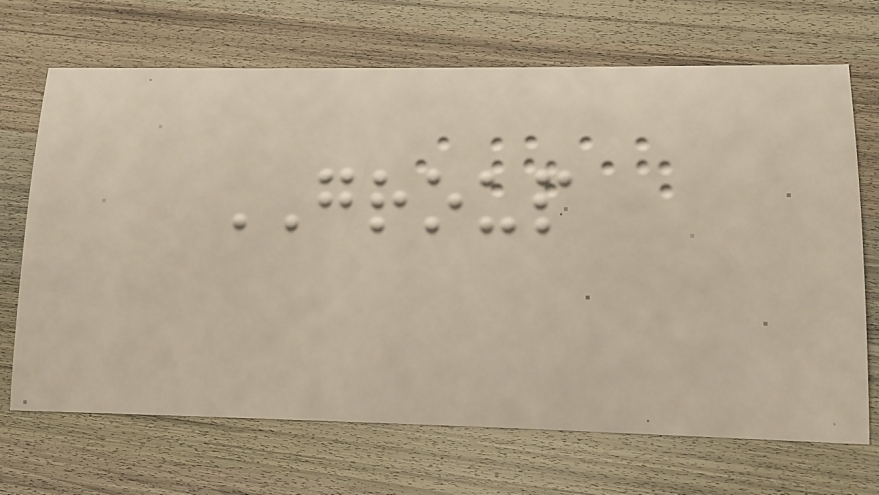GROUP
